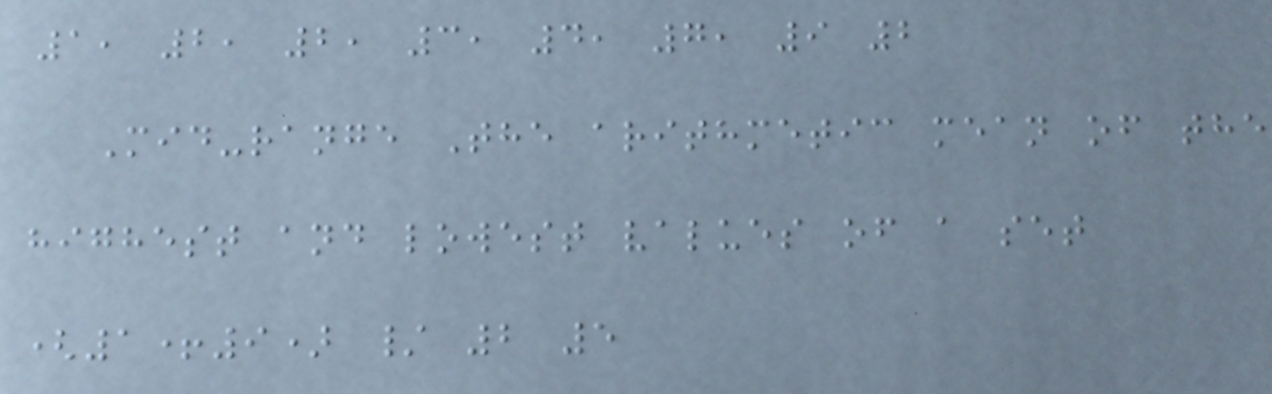1, 2, 2, 3, 4, 7, 9 2
Mid-range The arithmetic mean of the
highest and lowest values of a set
(1+9) / 2 5
